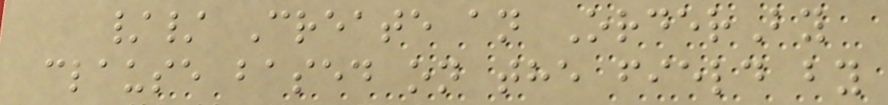// Create an OrderBy
clause based on the field by
